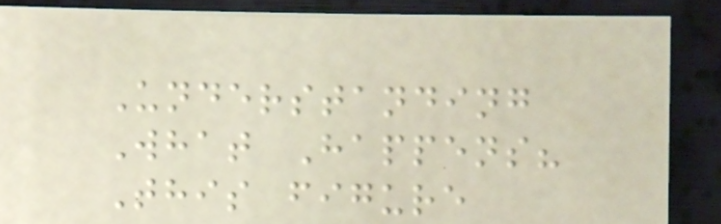Understanding
What Happens?
This figure
